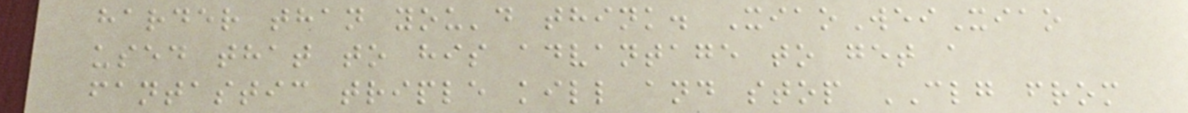harder than you'd think. XiaoWeiXiao
used that to his advantage to get a
fantastic triple kill and stop CLG from
